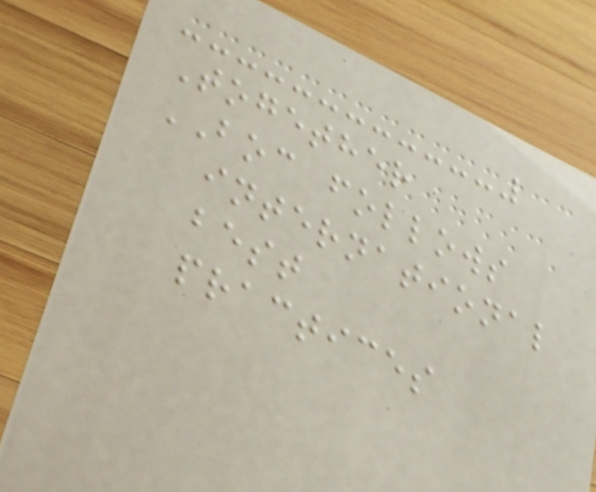Together
BOC follows
international
best
practices
